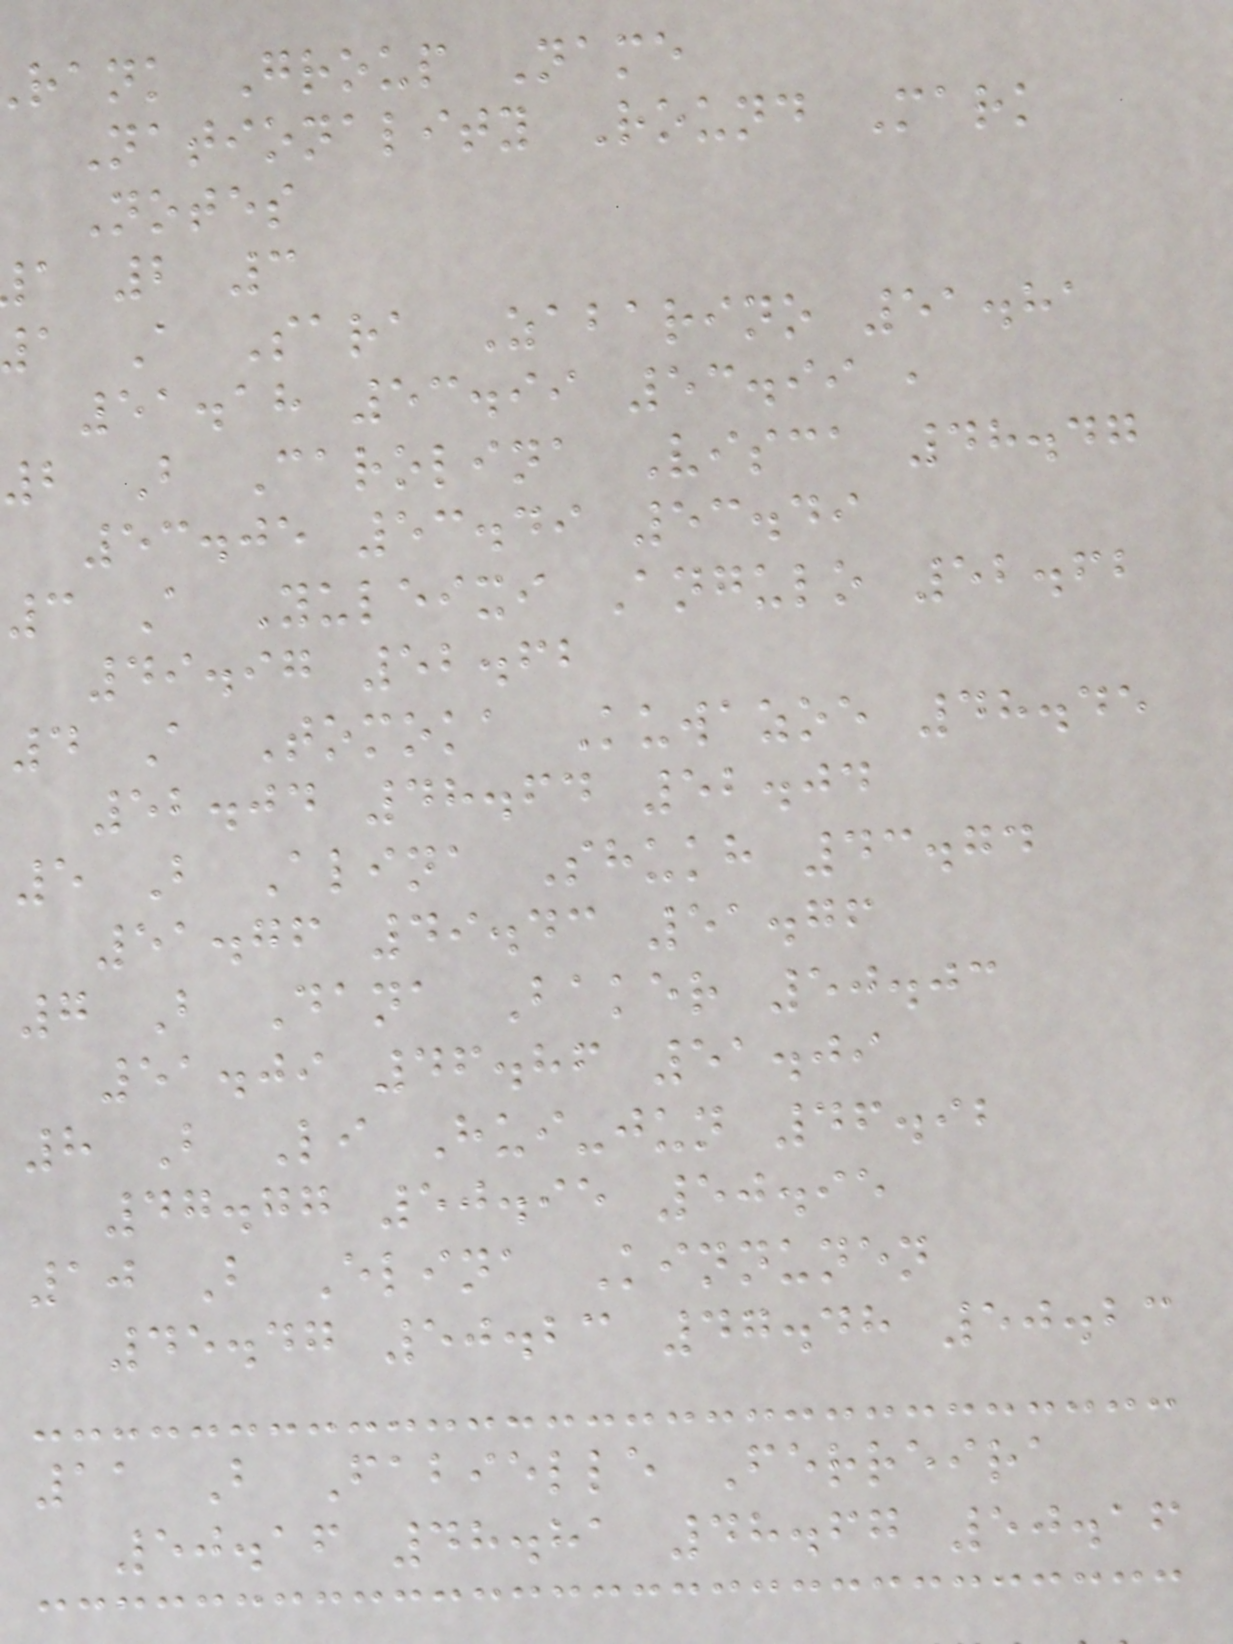rank Group Name
Nationality Round Mark
Notes
a 2 3
a A Sara Zabarino 51.81
51.18 53.99 53.99 ,
2 B Carolina Visca 48.47
53.05 53.49 53.49
3 A Yuleixi Angulo 52.62
49.97 52.62
4 A Tomoka Kuwazoe 48.45
52.04 48.64 52.04
5 B Alina Shukh 43.74
51.76 49.43 51.76
7 B Dana Baker 50.03
51.09 46.86 51.09
8 B Li Hui-jun 46.92
47.77 50.95 50.95
10 B Elina Kinnunen
45.47 50.23 47.48 50.23
11 B Fabielle Ferreira
50.16 48.81 48.67 50.16
